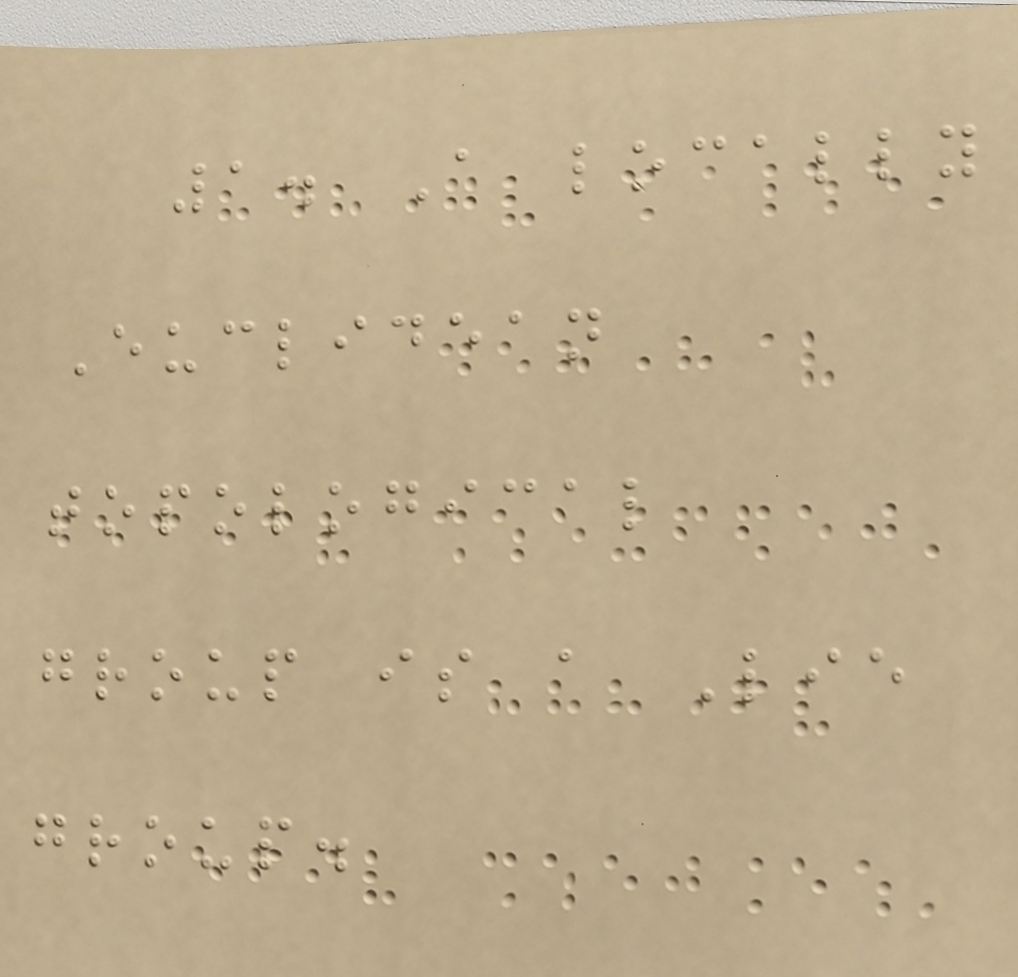1. A locally
Euclidean
topological
group is a Lie
group.
